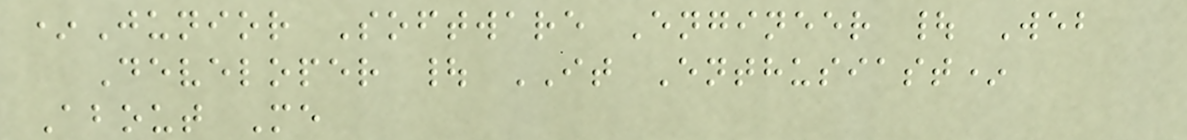*Junior Software Engineer | Web
Developer | IT Enthusiast*
About Me
